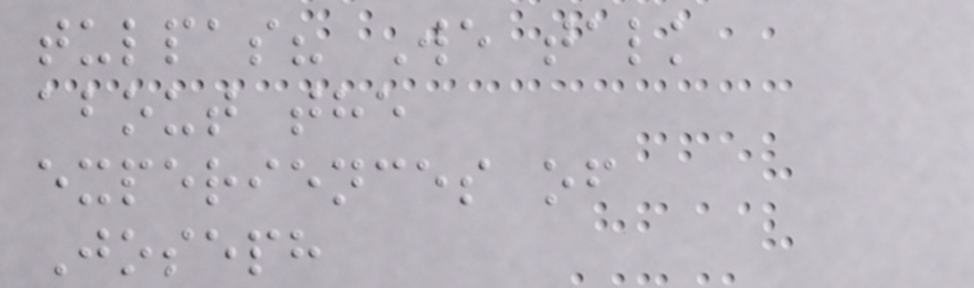tulpas? We talk
about the
experiences of
Joseph
